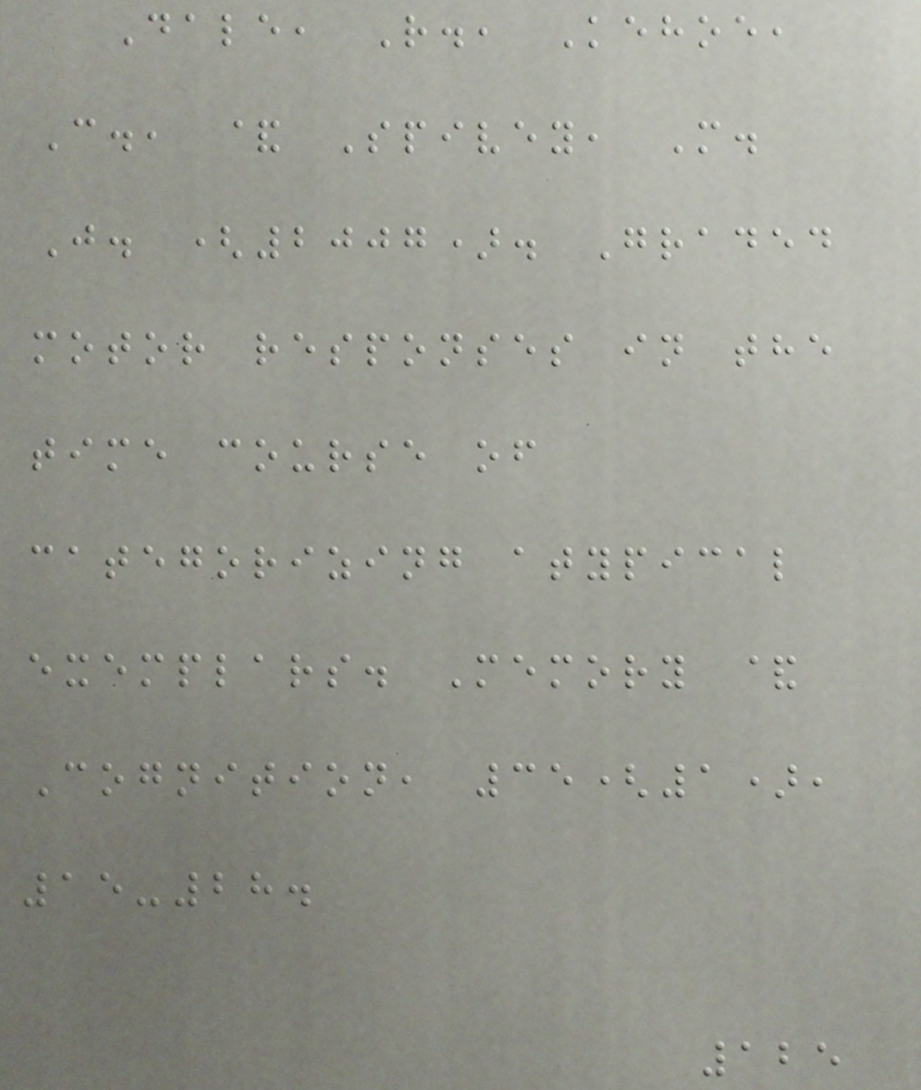Dale, R., Kehoe,
C., & Spivey, M.
J. (2007). Graded
motor responses in the
time course of
categorizing atypical
exemplars. Memory &
Cognition, 35(1),
15-28.
125
